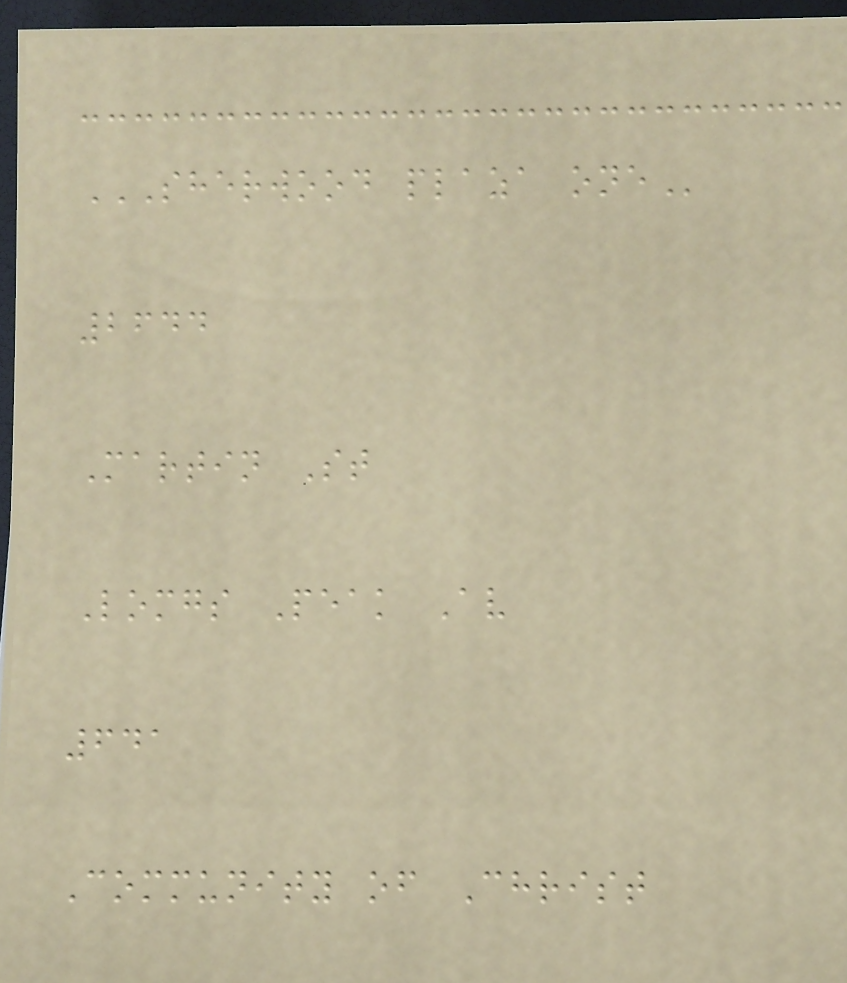SHERWOOD PLAZA ONE
2644
Martin St
Lomgs Peak Av
641
Community of Christ
